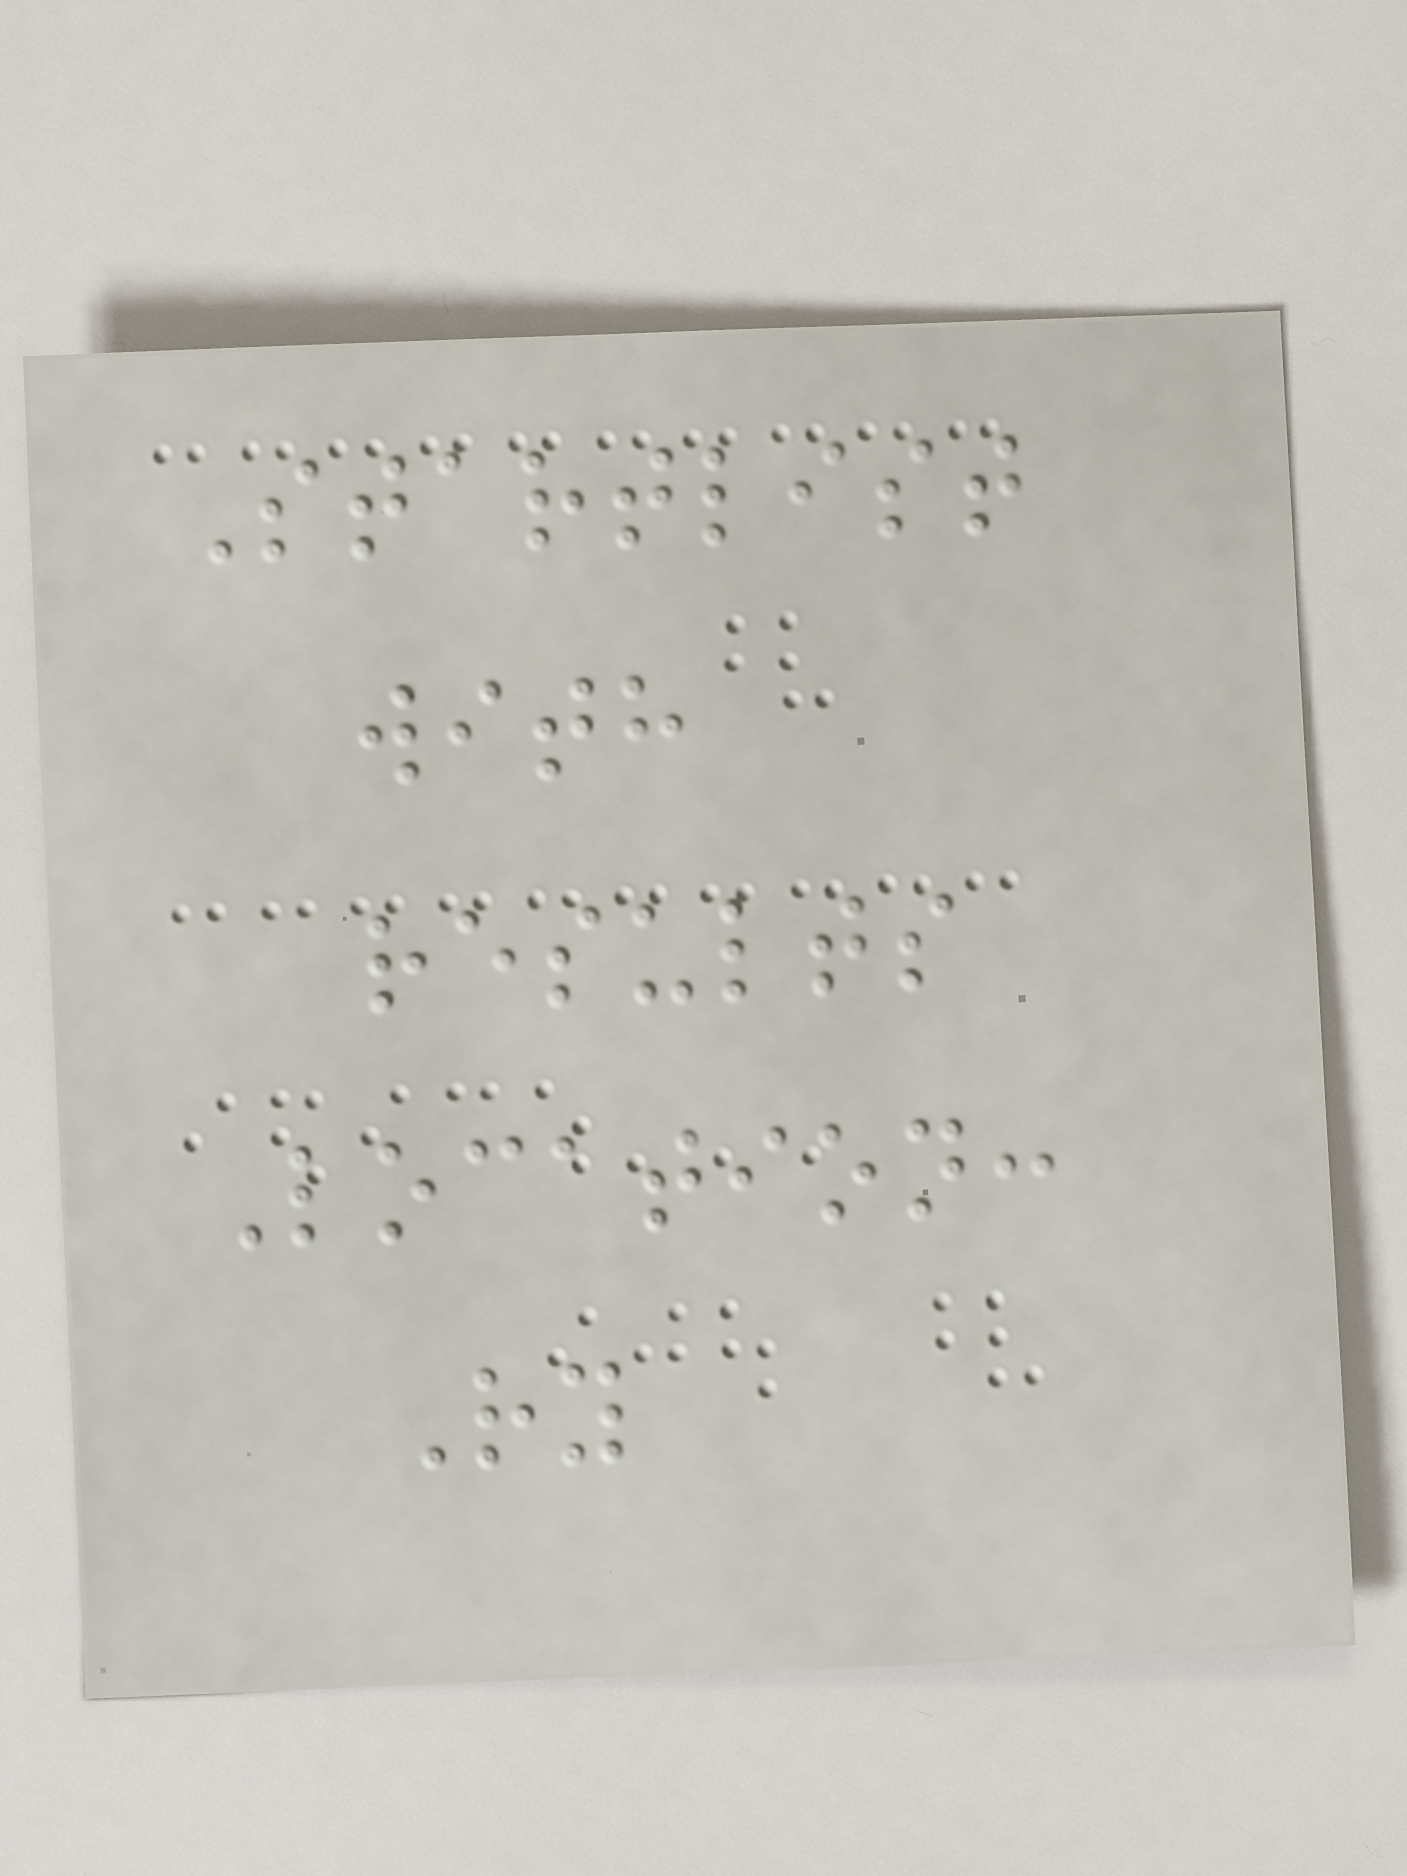Startlist
with
results
Location:
Ry
